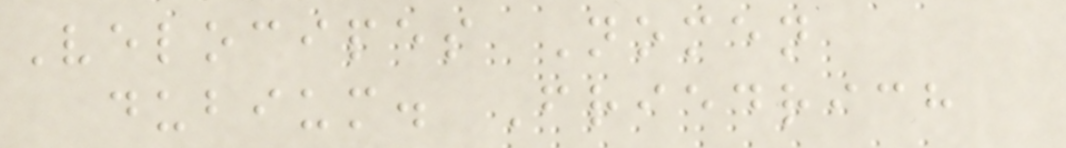Velocipes Nomen
dubium. Friedrich
